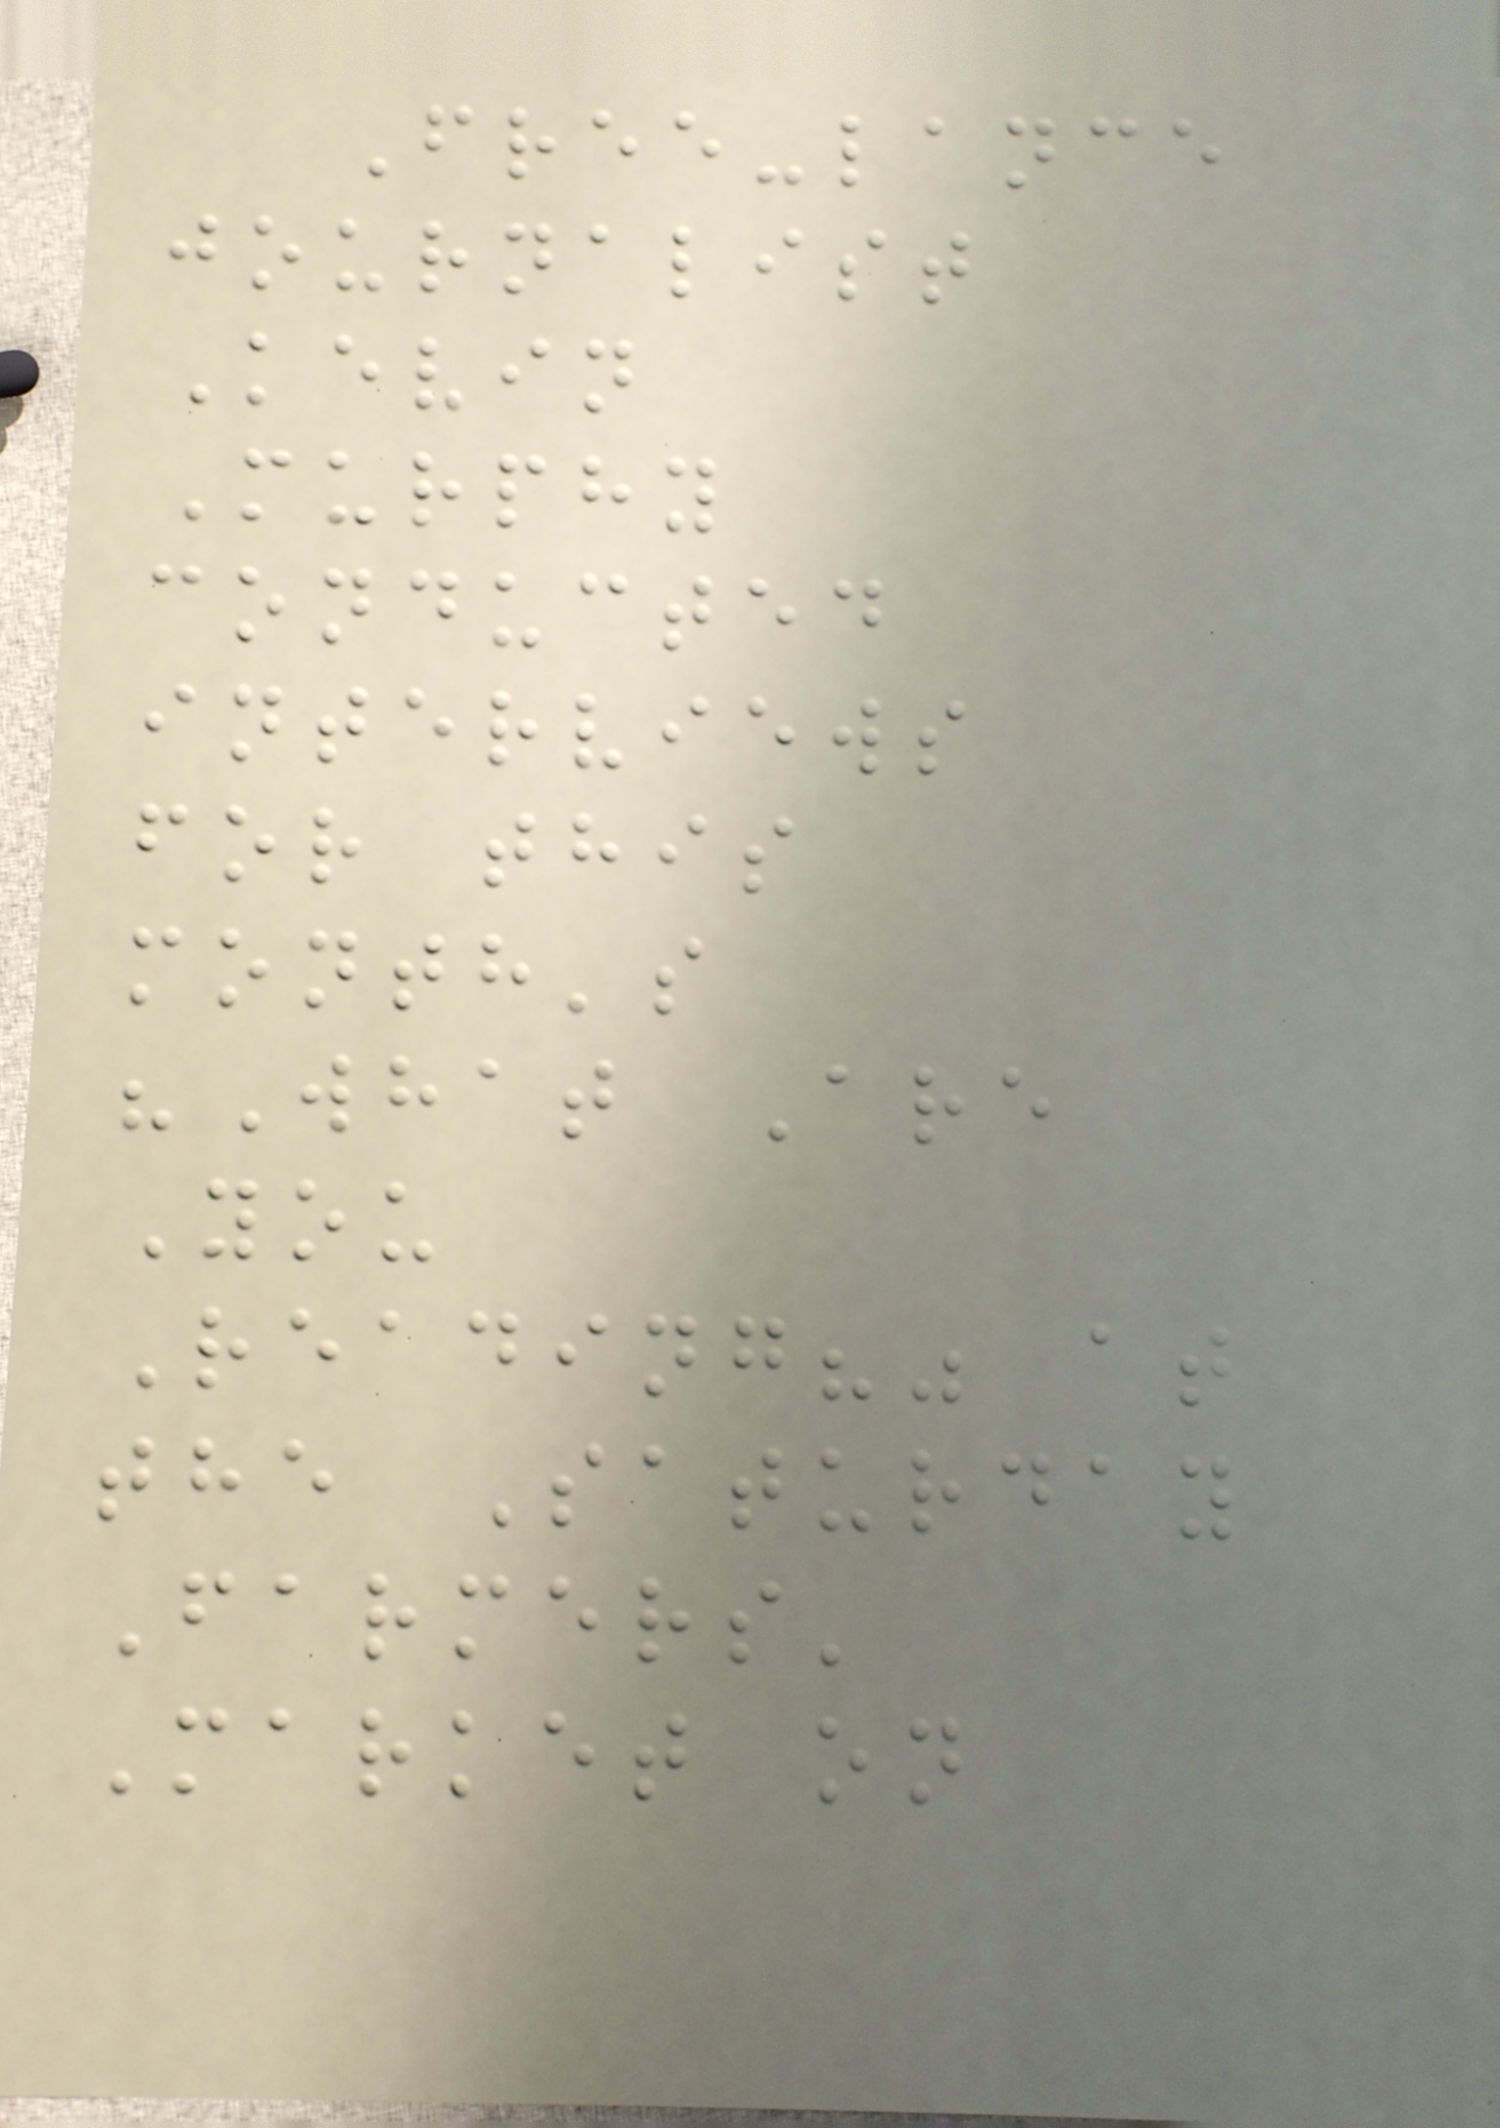Free-lance
journalist
Kevin
Murphy
conducted
interviews
for this
month's
"What Are
You
Reading?" at
the Saturday
Farmers'
Market on
